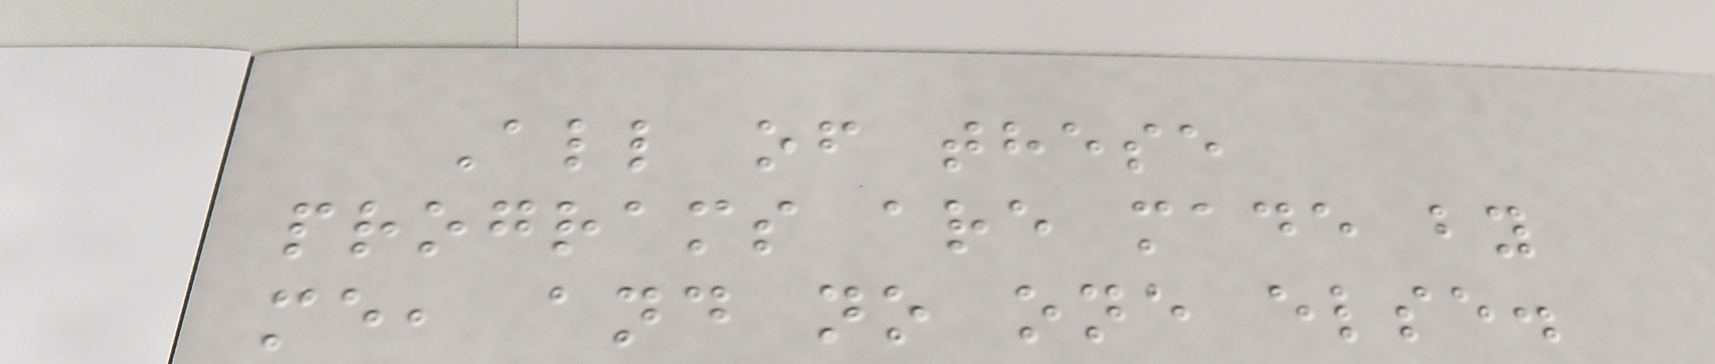All of these
programs are made by
me, and no one else.
